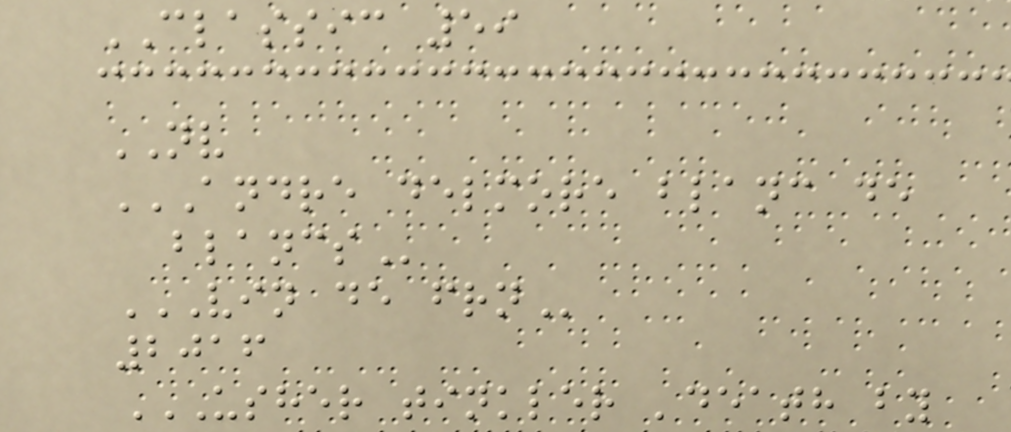CLASSIC 59
NV
ANDRE DELMORE BLANC DE
BLANCS
VIN DE FRN
2016
USHER TINKLER 'DEATH BY
